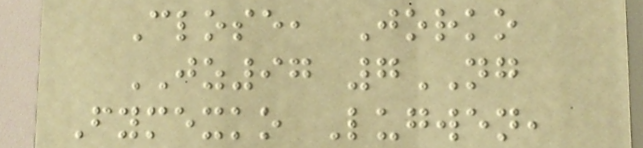Close, Jorko
JZ97 7NG
Fymexko Lugwen,
